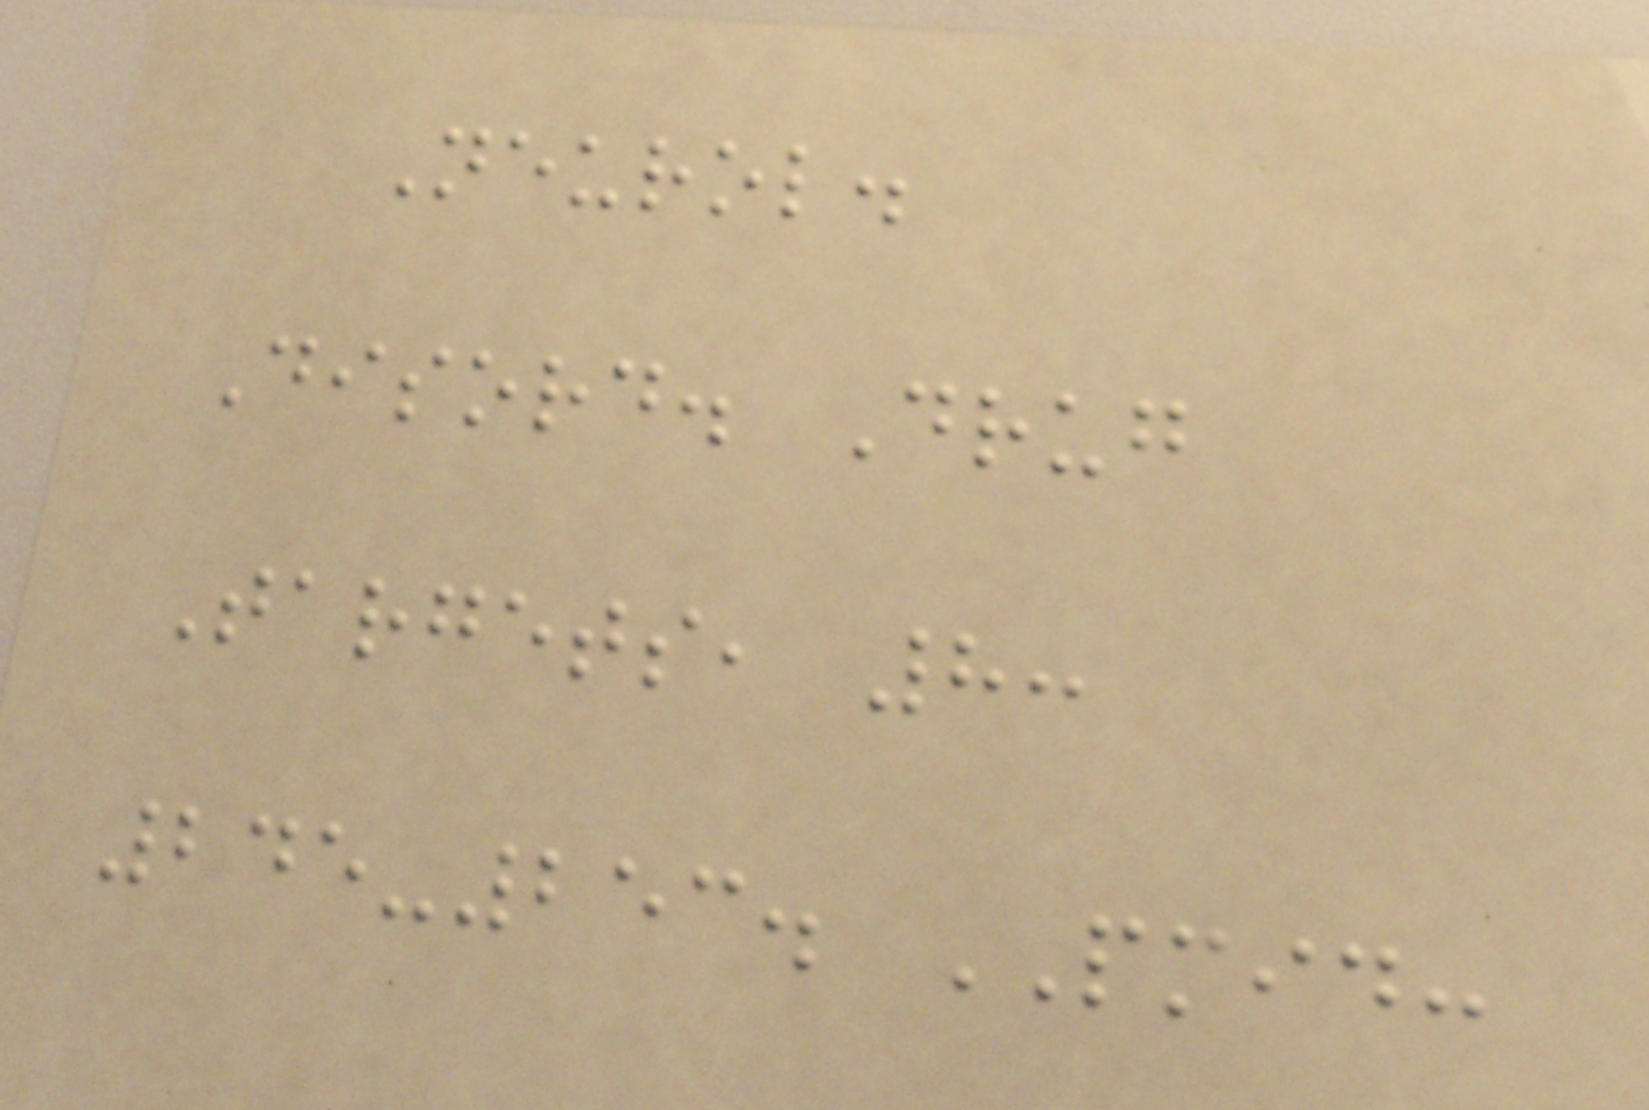Neurol.
Disord. Drug
Targets, 8:
245-253. PMID:
